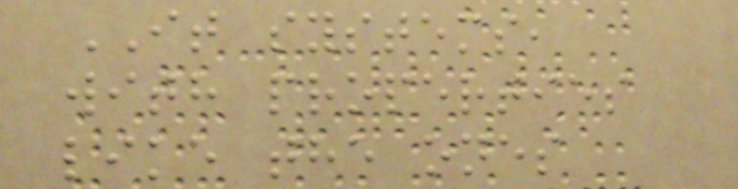IT systems,
with properties
like the ones
